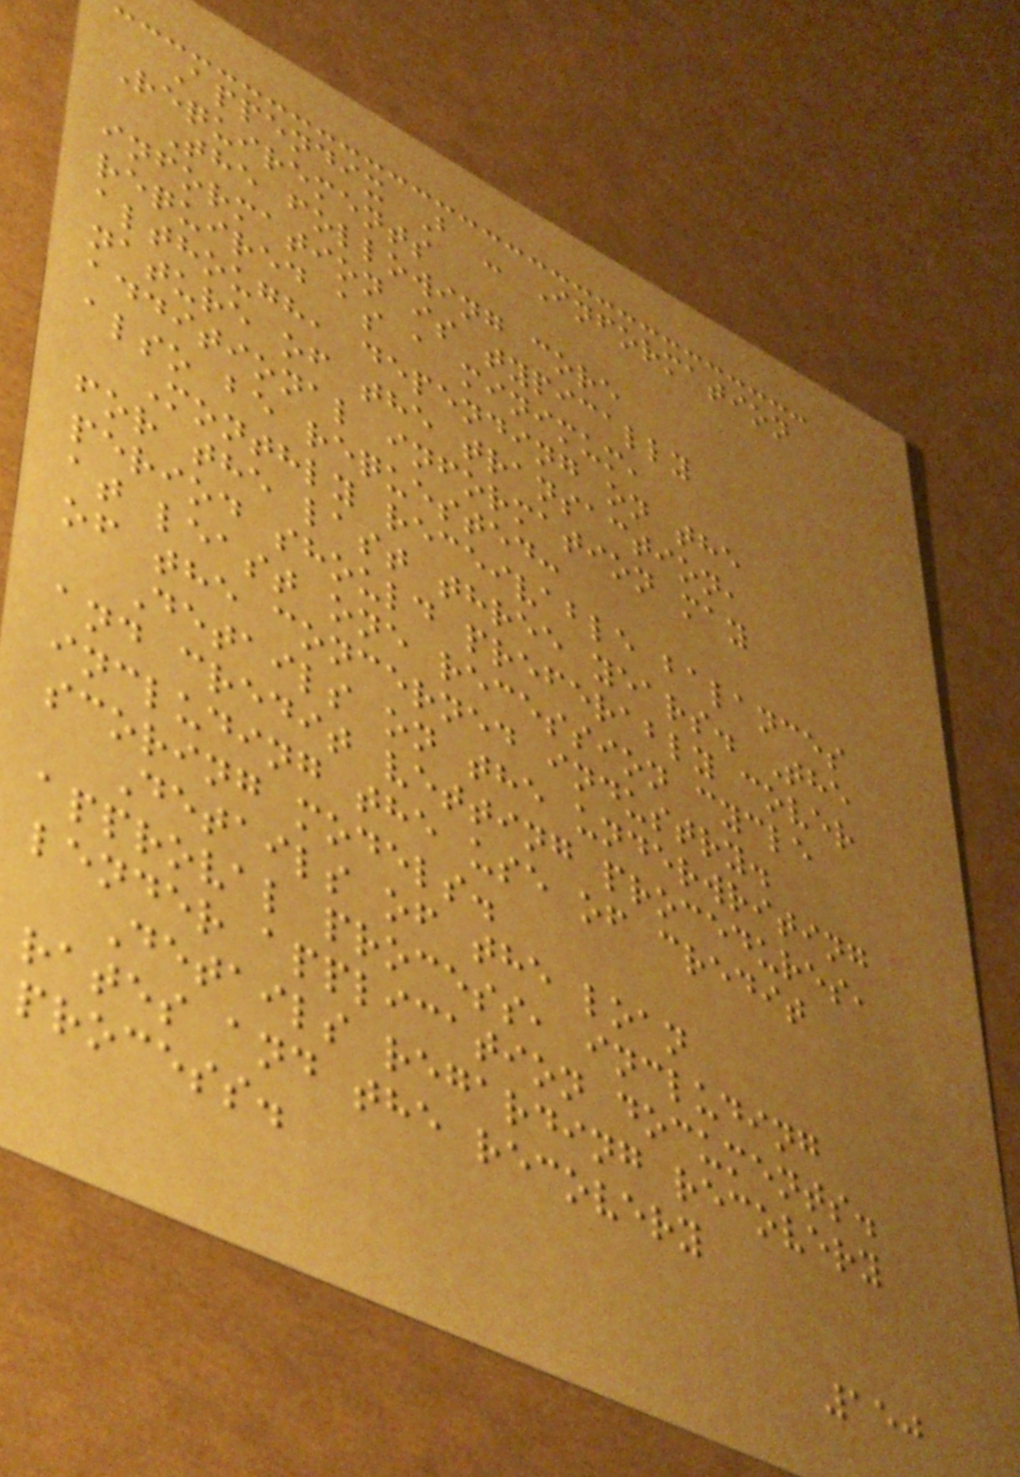Appendix B - Information
Requirements
The following core
information is typically
required as a minimum,
although, depending on the
nature of the transaction,
additional information may
also be requested:
Monthly receivable balances
for the last three years. The
period should preferably cover
at least one recession cycle
of the concerned industry.
Details on the underwriting
and credit vetting procedures,
including the use of credit
scoring models.
Details of the loan
approval process, including
lender application documents.
Details regarding recovery
rates and the recovery
process.
150
